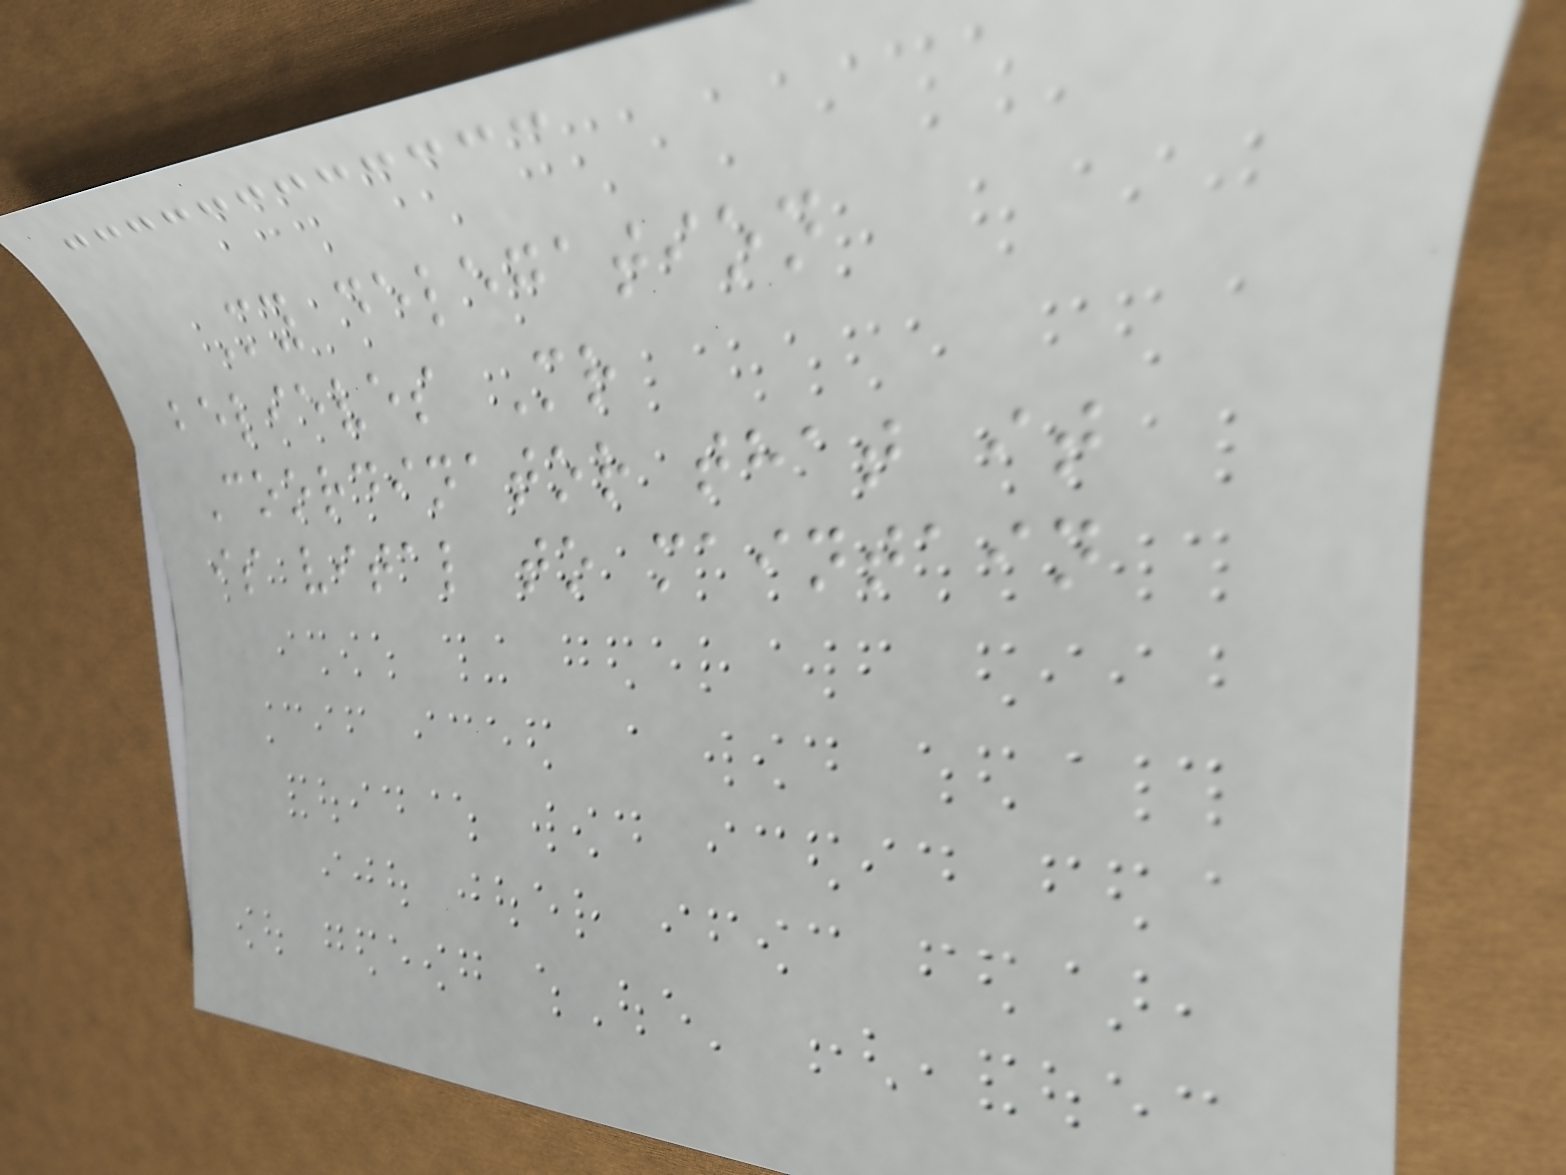My delegation
believes Mr
Coordinator that it
is vital to maintain
